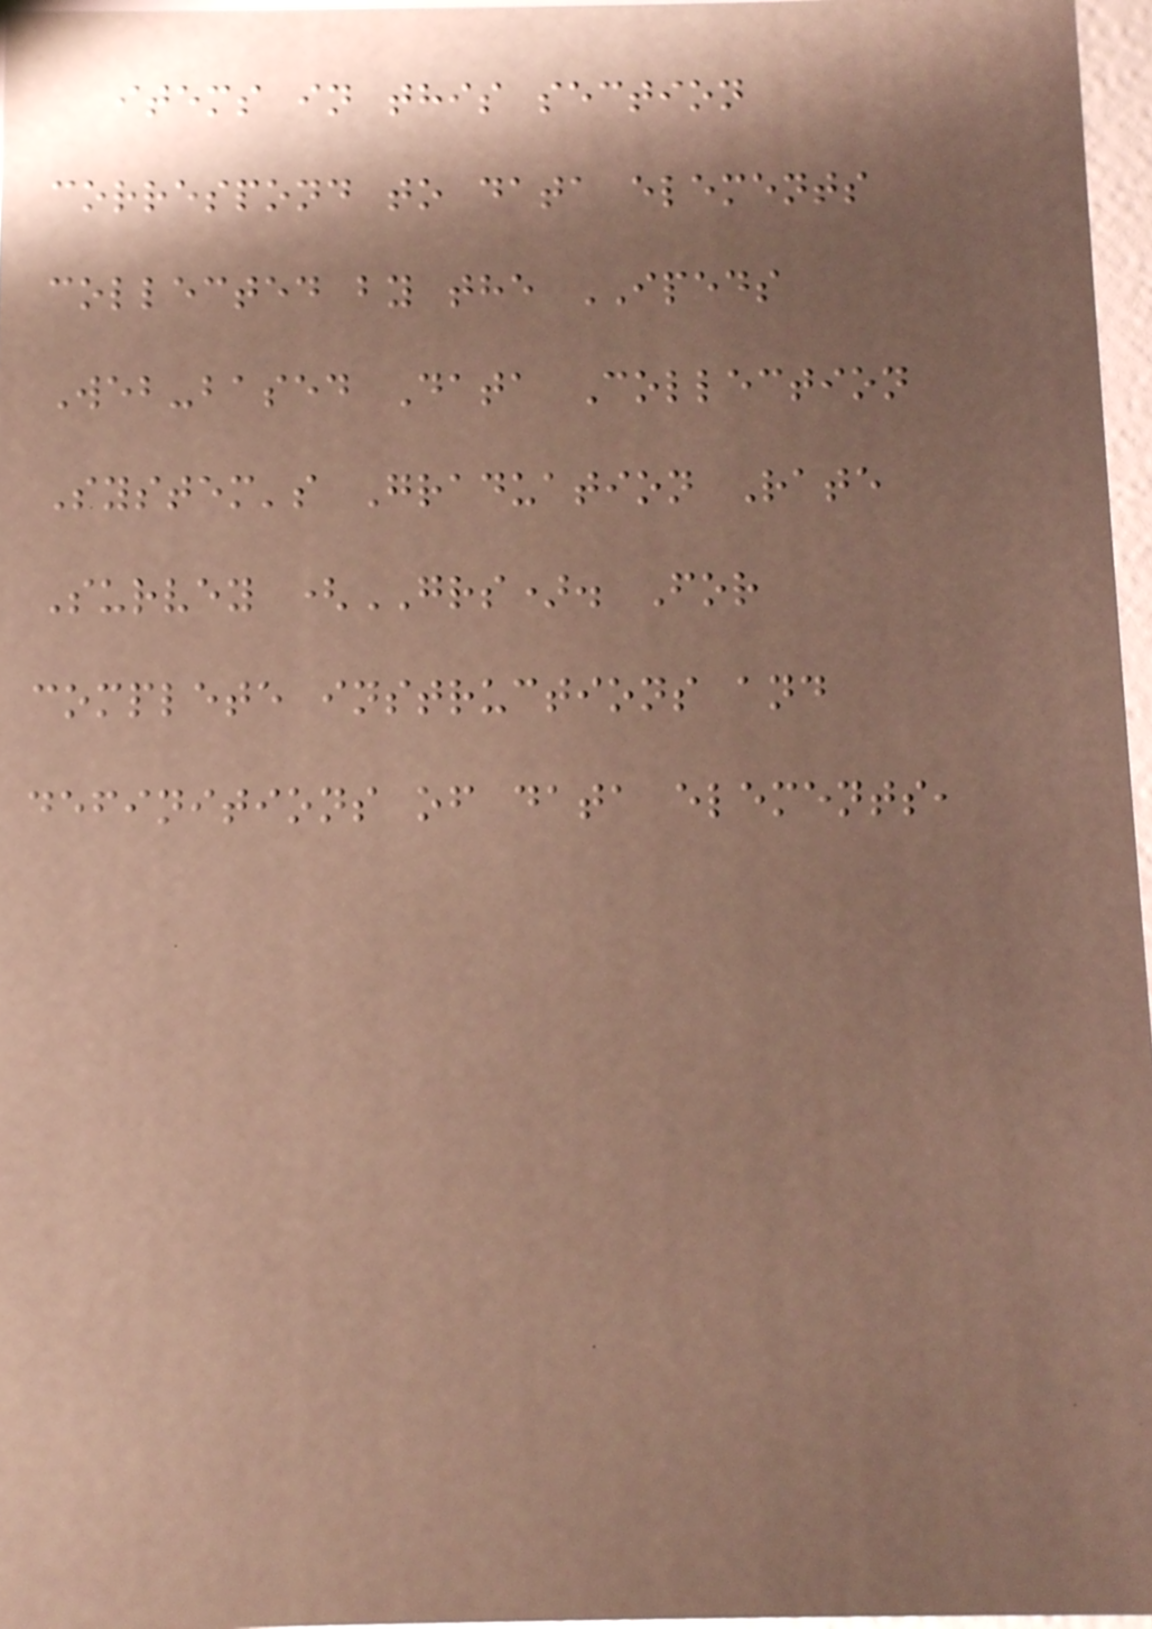items in this section
correspond to data elements
collected by the IPEDS
Web-based Data Collection
System's Graduation Rate
Survey (GRS). For
complete instructions and
definitions of data elements,
